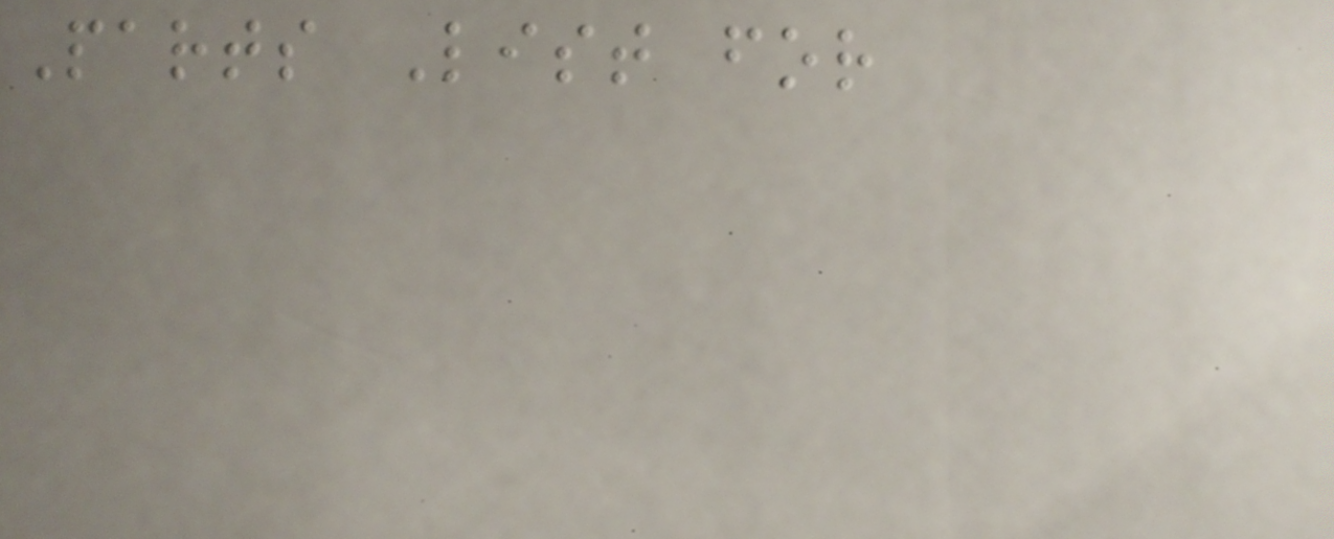Parts List for
